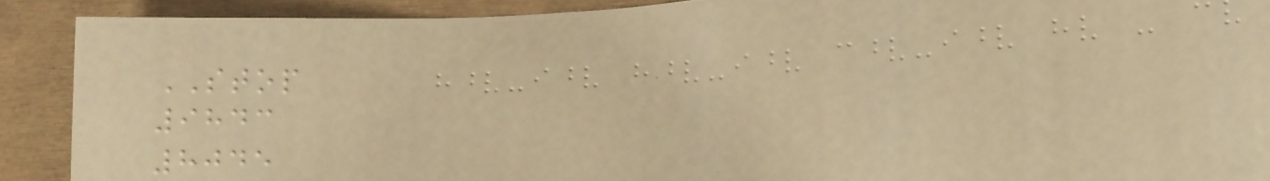STOP
9843
8045
